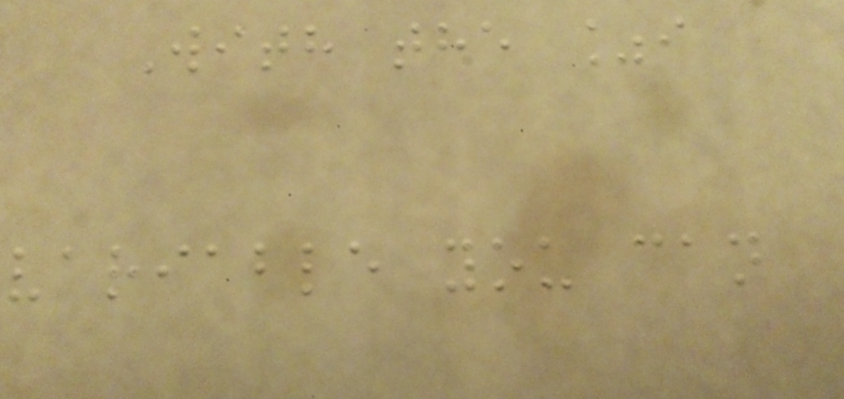With the %i
variable you can
